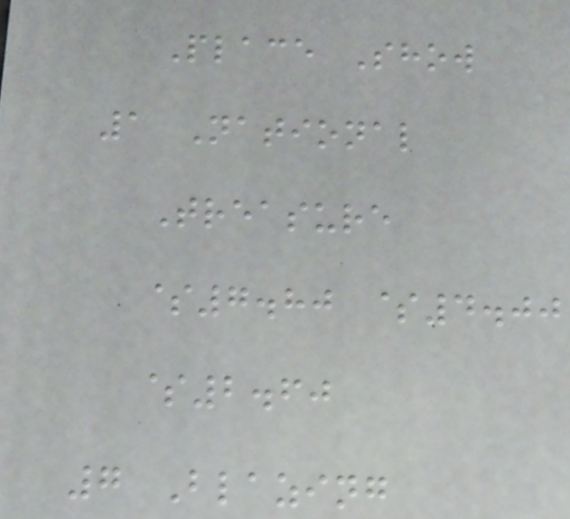Place Show
1 National
Treasure
$7.80 $4.00
$2.60
7 Blazing
